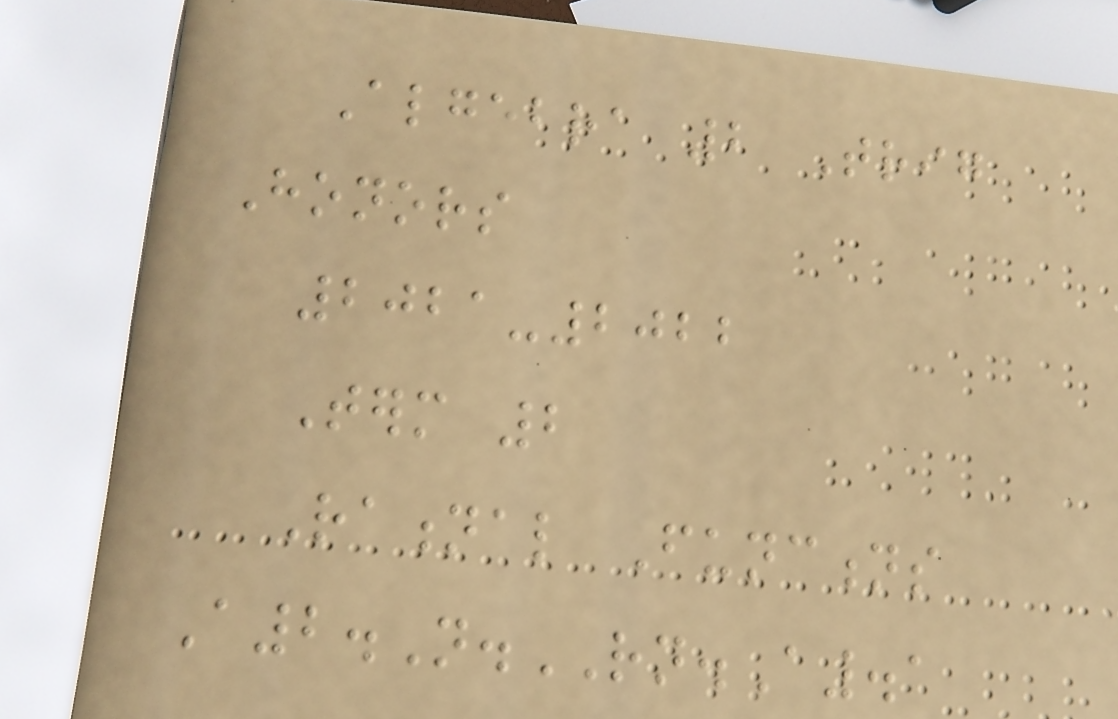Algebra 2 Trig
Honors
2021-2022
Term 2
Rational Functions
A2.N.RN.A.1
